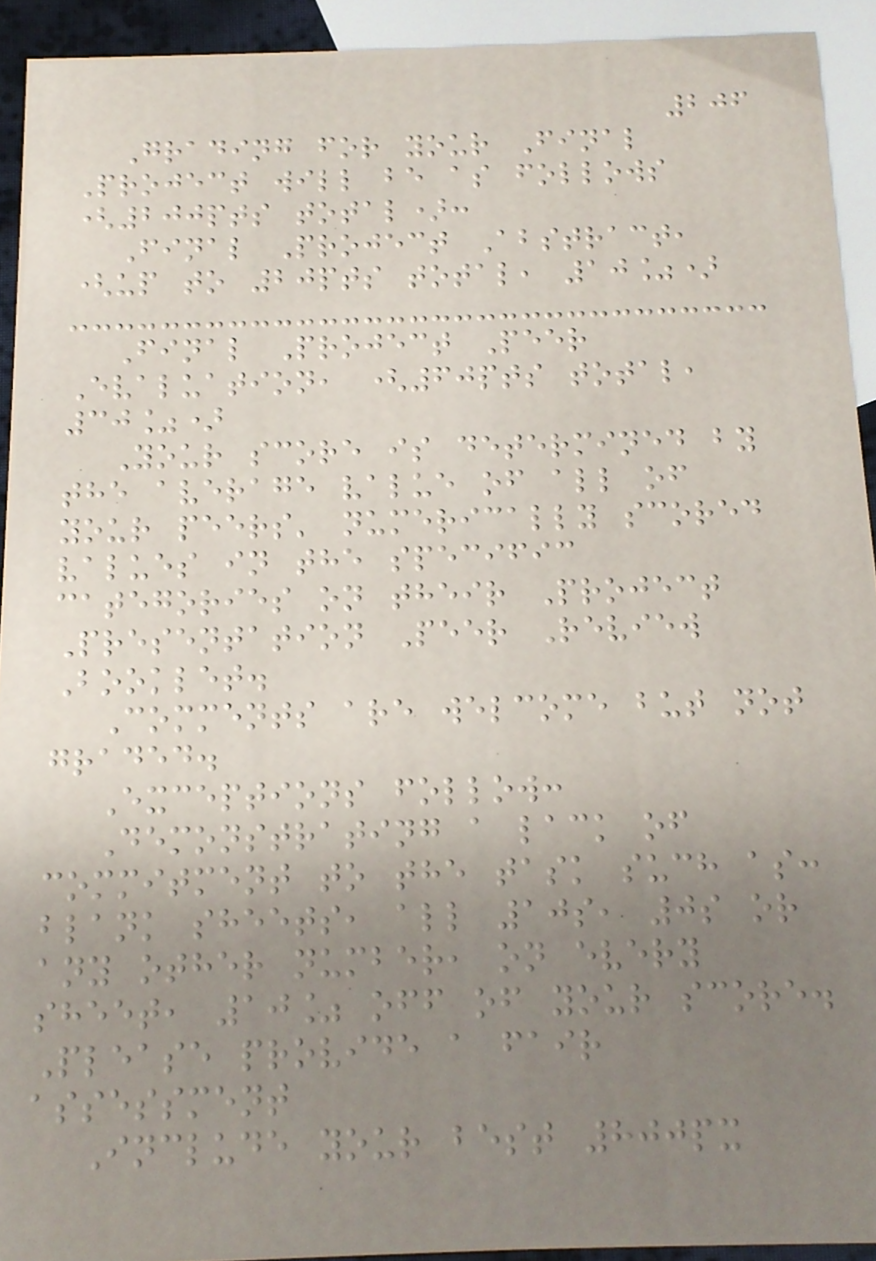206
Grading for your Final
Project will be as follows
(200pts total):
Final Project Abstract,
(up to 20pts total, 10%)
Final Project Peer
Evaluation, (60pts total,
30%)
Your score is determined by
the average value of all of
your peers' numerically scored
values in the specific
categories on their Project
Presentation Peer Review
Booklet.
Comments are welcome but not
graded.
Exceptions follow:
Demonstrating a lack of
commitment to the task such as:
blank sheets, all 10s, 0s or
any other number, on every
sheet, 10% off of your score.
Please provide a fair
assessment
Include your best 800px
